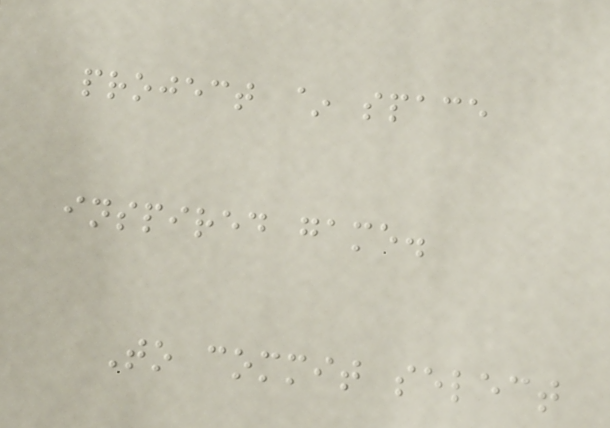project ~ space
inspired game.
To commit select
